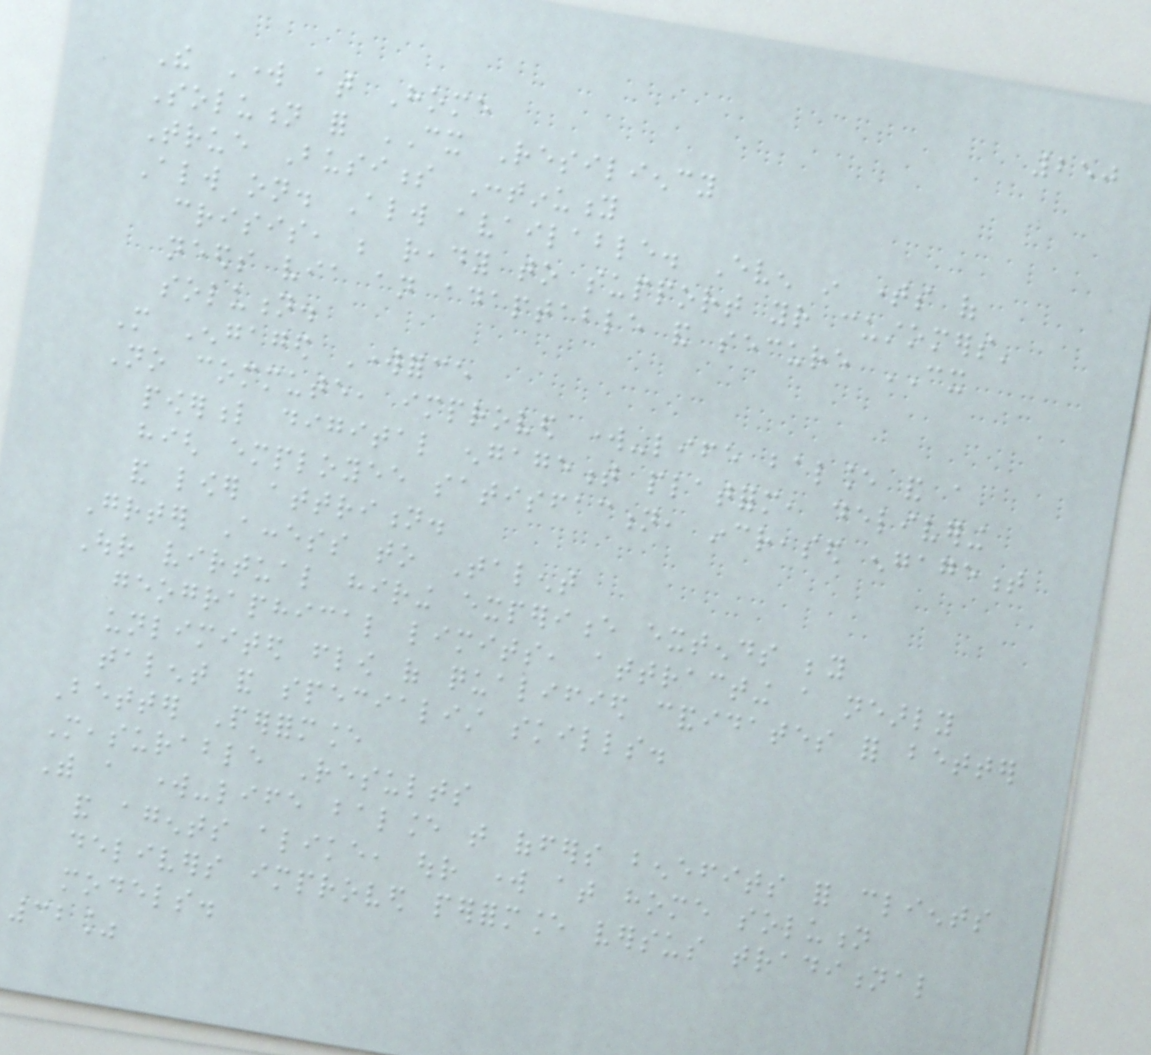250
The Work at Home
Solution for CX Resiliency
True Business Continuity
Always on. Always available. Even in times of
crisis, be ready to support your customers'
needs via an adaptable and secure CX
solution.
More Engaged Workforce
No commute, improved work-life balance and a
powerful digital engagement platform, delivering
high employee satisfaction, increased engagement
and lower attrition.
Greater Access to Talent
Our virtual hiring experience extends beyond
geographical limits, attracting a nearly
unlimited flow of qualified candidates for better
talent and specialist skills.
Better Performance
Measurable Results
With a work-life balance that offers benefits for clients
and agents alike, our work at home solution
delivers improved performance versus traditional
models.
32%
